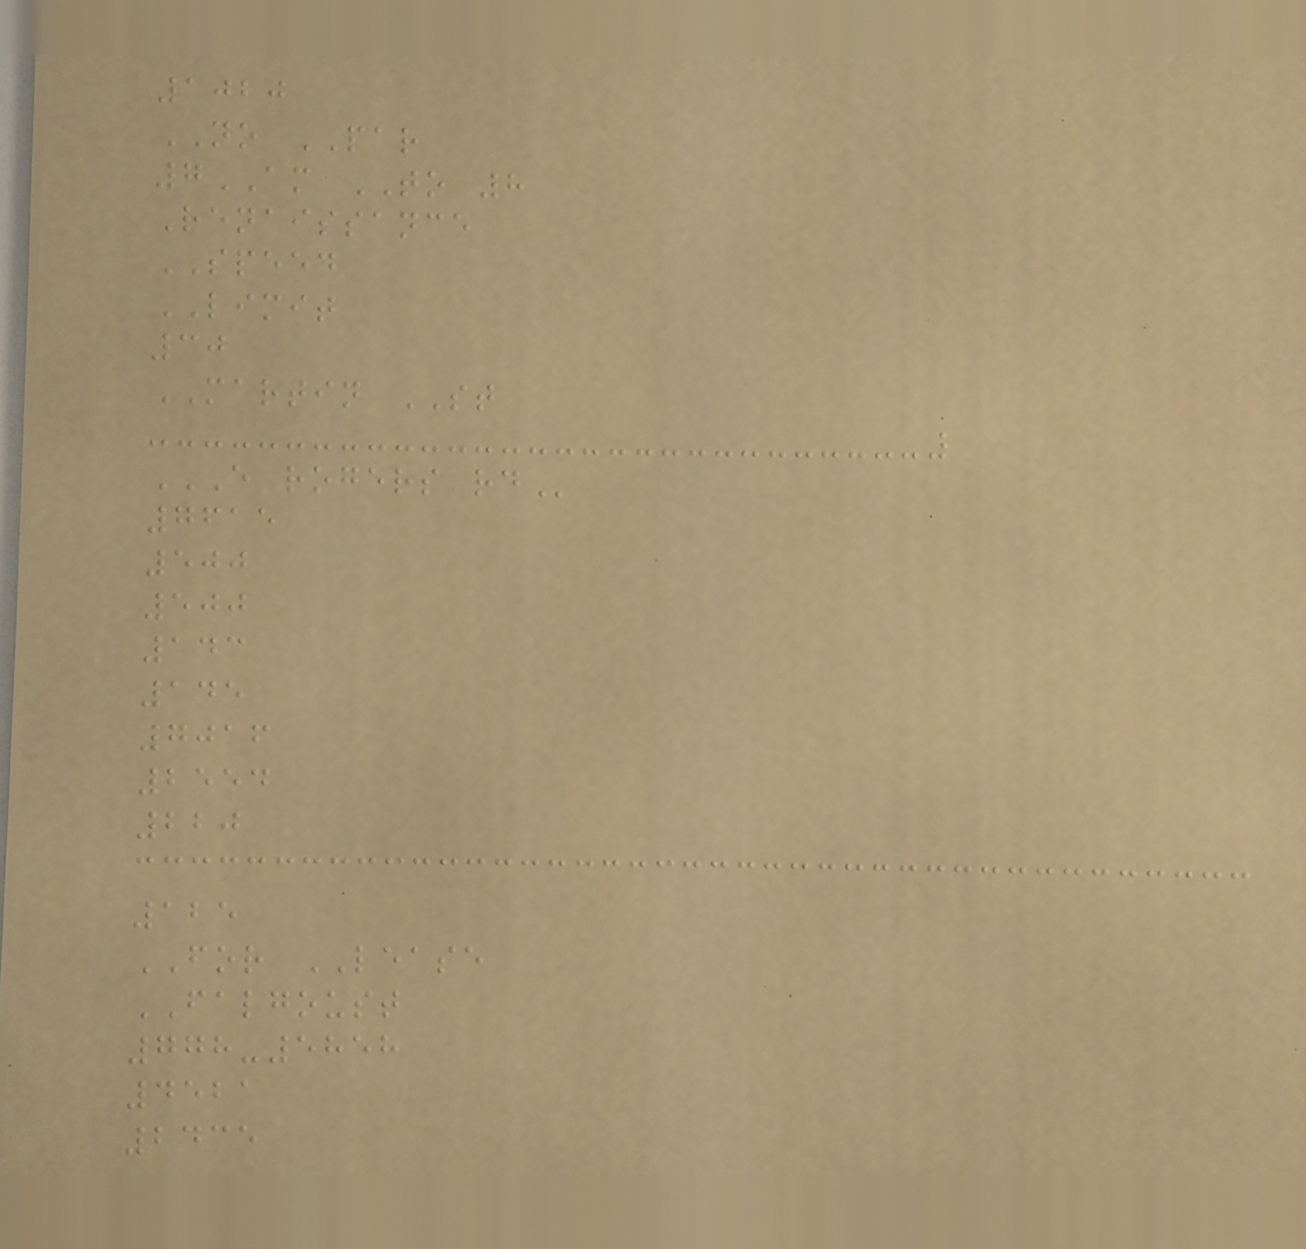1020
NO PAR
7AM TO 8
Renaissance
SPEED
LIMIT
30
MARTIN ST
E ROGERS RD
7615
500
500
143
145
7016
2554
220
125
FOR LEASE
FALGOUST
778-5858
4521
2435
